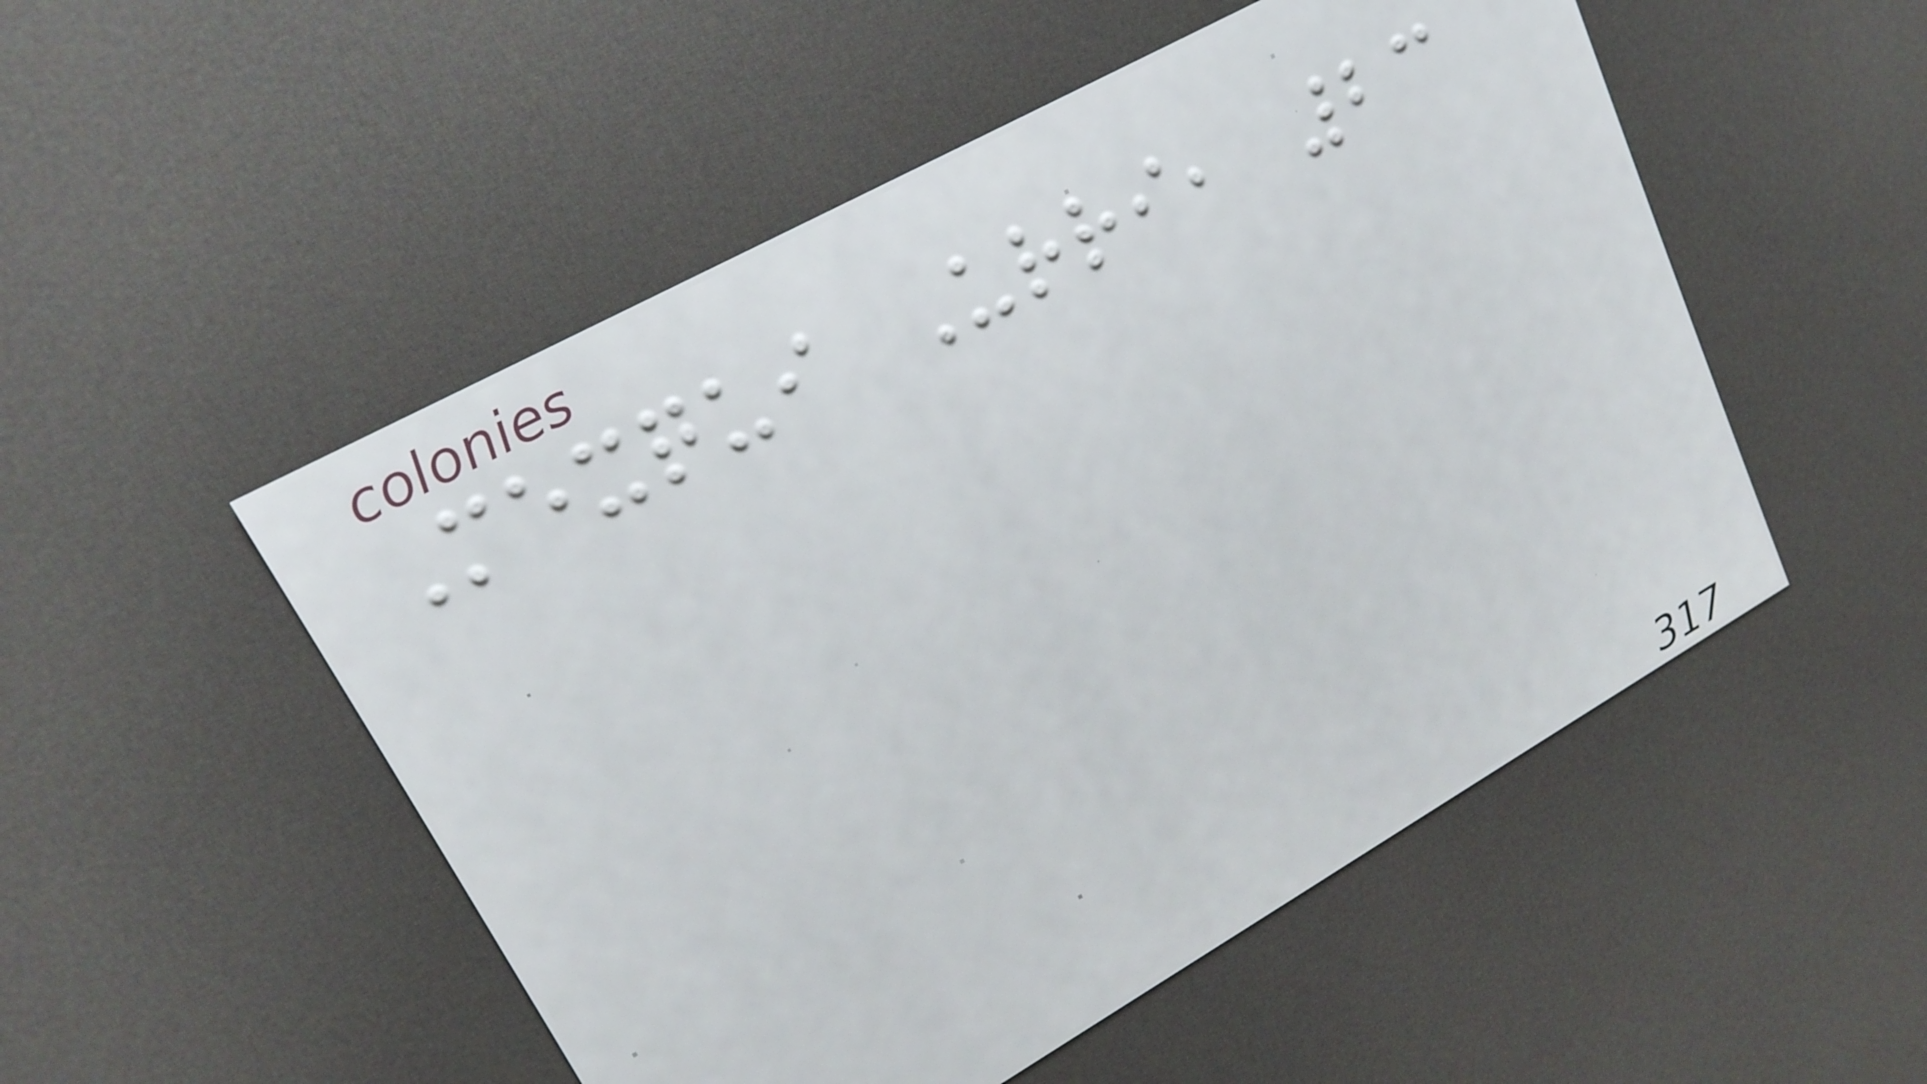Mexqui Urri, 23
